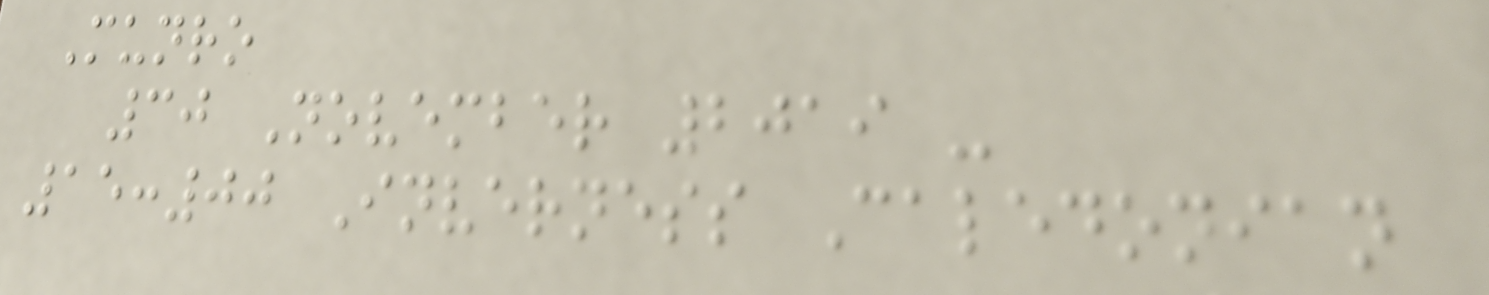Munro
30 November 2019 -
15:00 Inverness Caledonian
